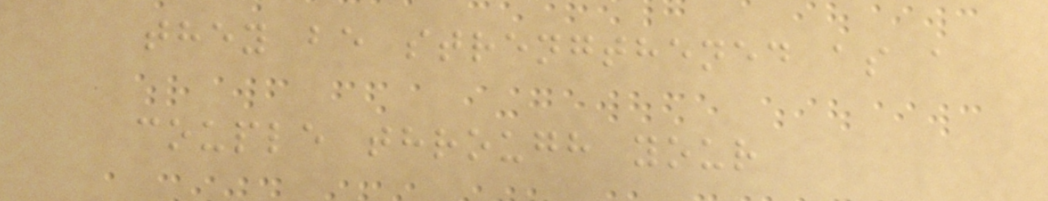they be strengthened as a
couple through your
